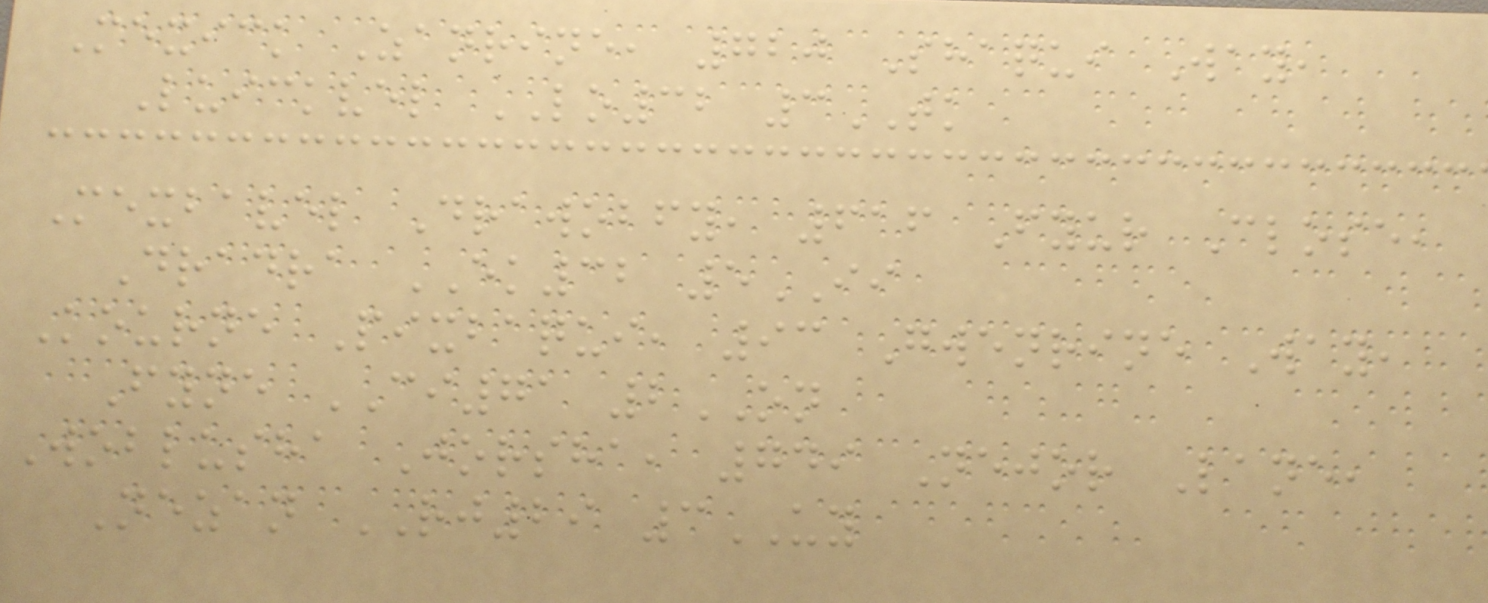Mexick Zanrine, 720 Shaqui Way,
Luickvel LO32 3TK
Mexbavel Drawobfy, 616 Fyur Close,
Dradra EK32 5II
Kourne Pixbaqui, 93 Gwenrine Way,
Fyne CI71 2ON
Woblusha Jorsha, 749 Nejor Lane,
Nezan RJ29 3UY
